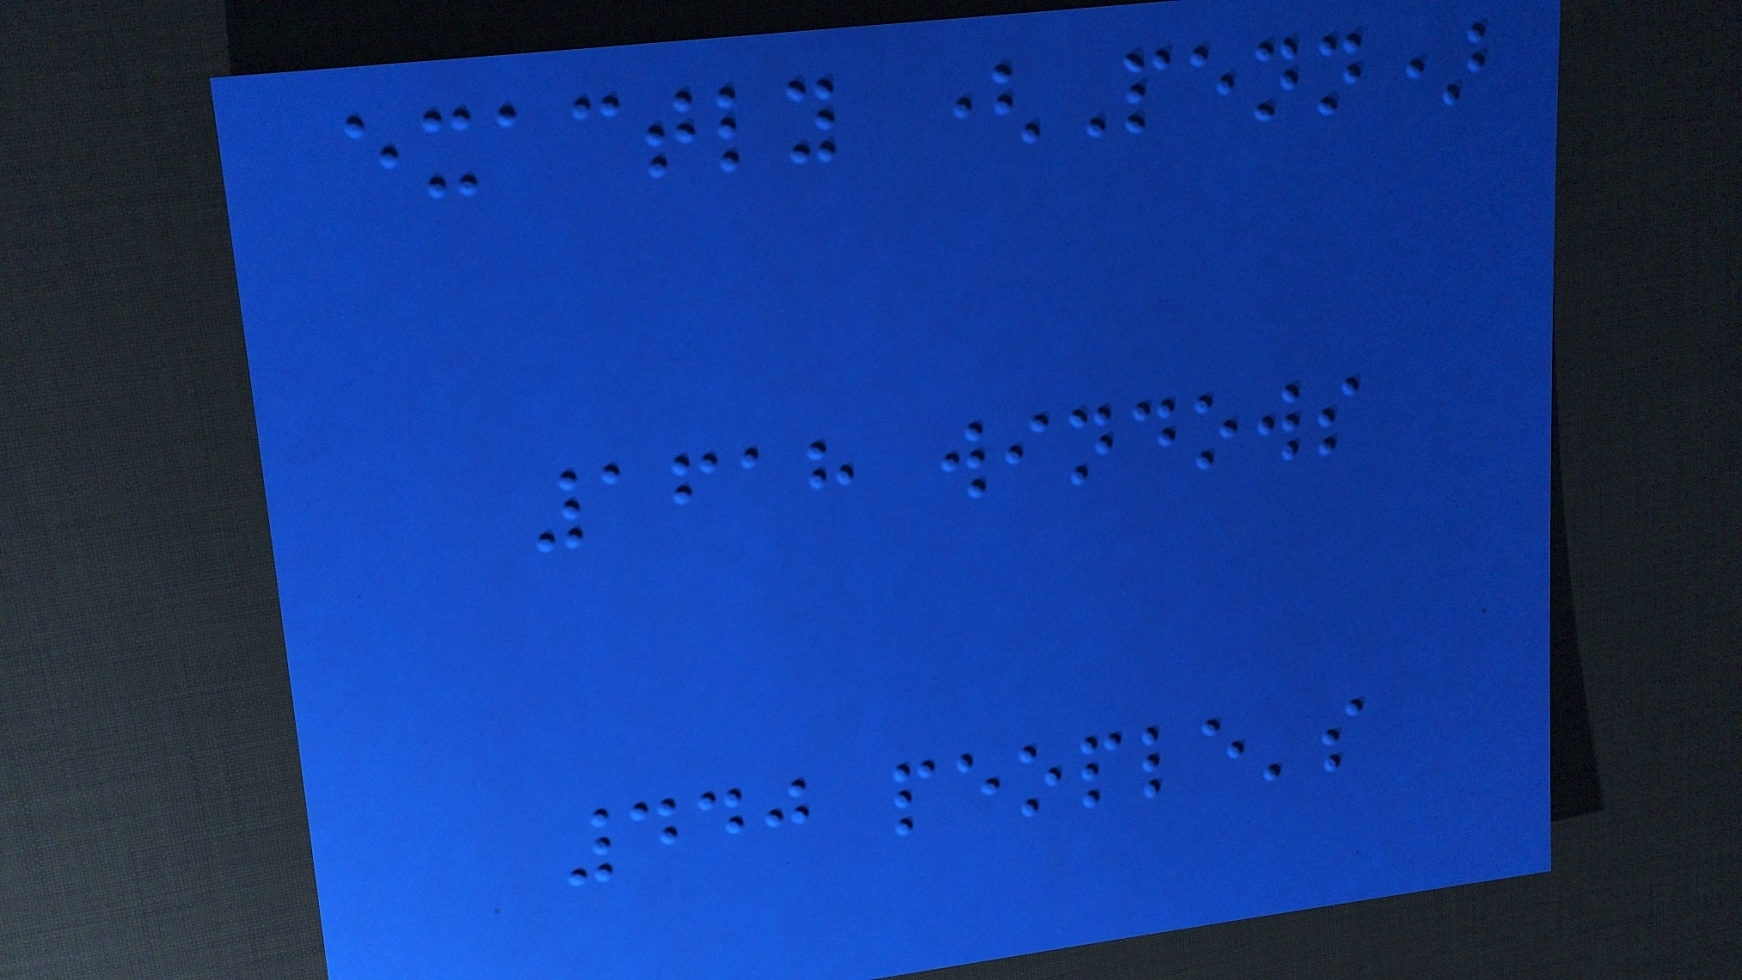exactly (Penn)
1618 windows
440 people's
